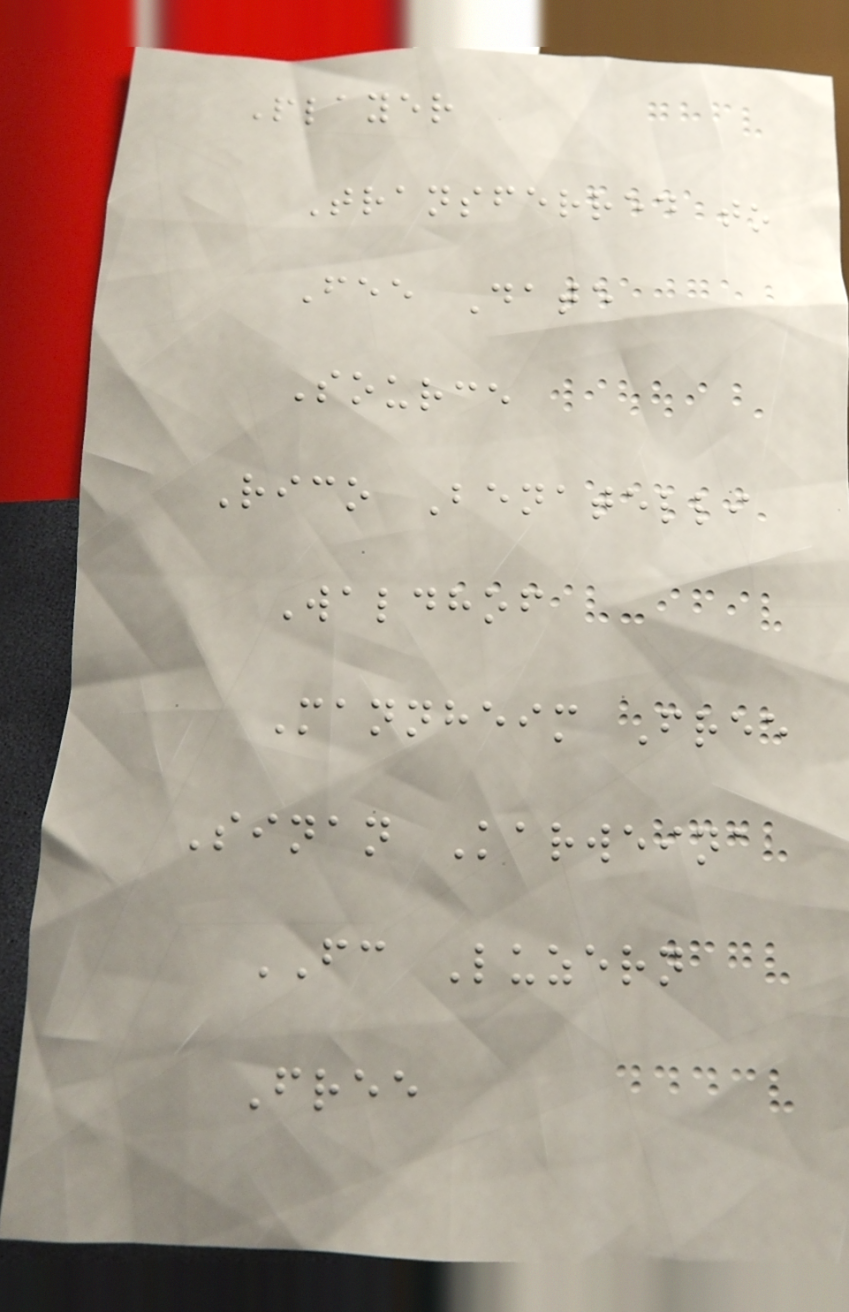Player
Transferred to
Fee Date
Source
Rico Benatelli
Waldhof
Mannheim Free
Sinan Karweina
FC Luzern
Free
